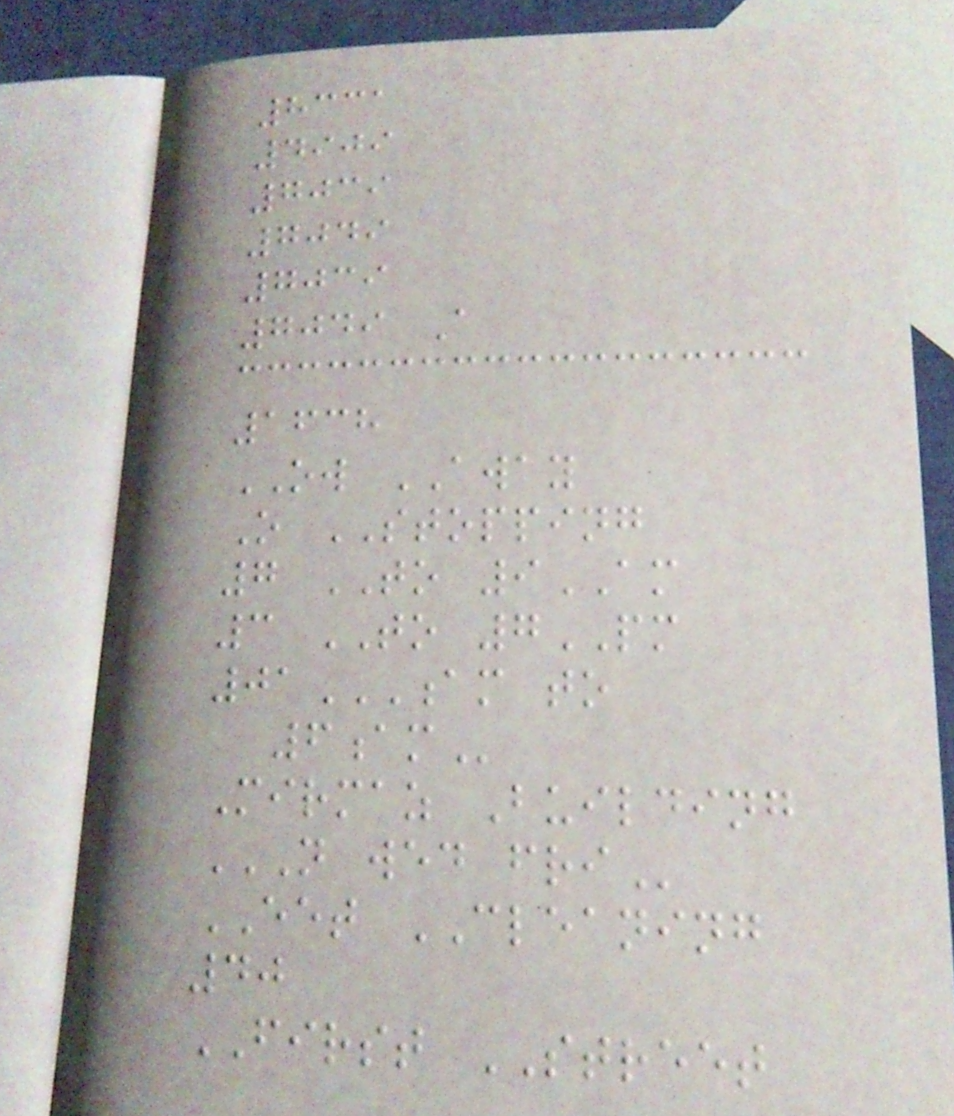8331
4909
7039
7049
7039
7049 A
1638
OW AWAY
O STOPPING
7 TO 9AM
3 TO 7PM
01AM TO
6AM
Mirmaz Building
N WED FRI
EET CLEANING
40
FIRST STREET
